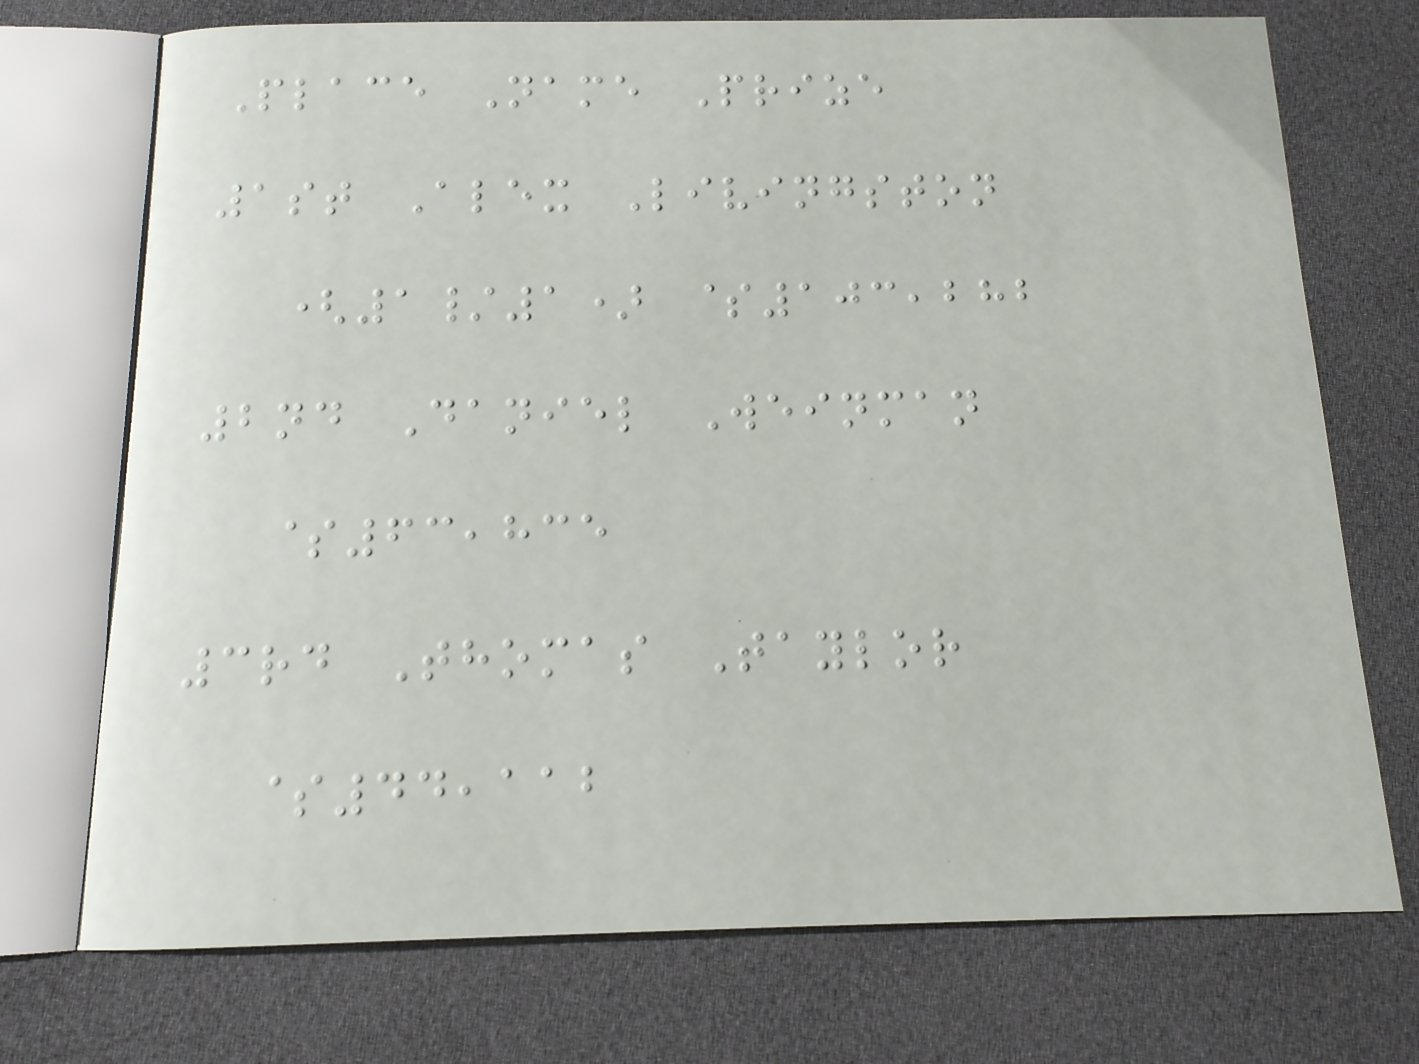Place Name Prize
1st Alex Livingston
(1/1) $103,282
2nd Daniel Weinman
$63,835
3rd Thomas Taylor
$44,112
